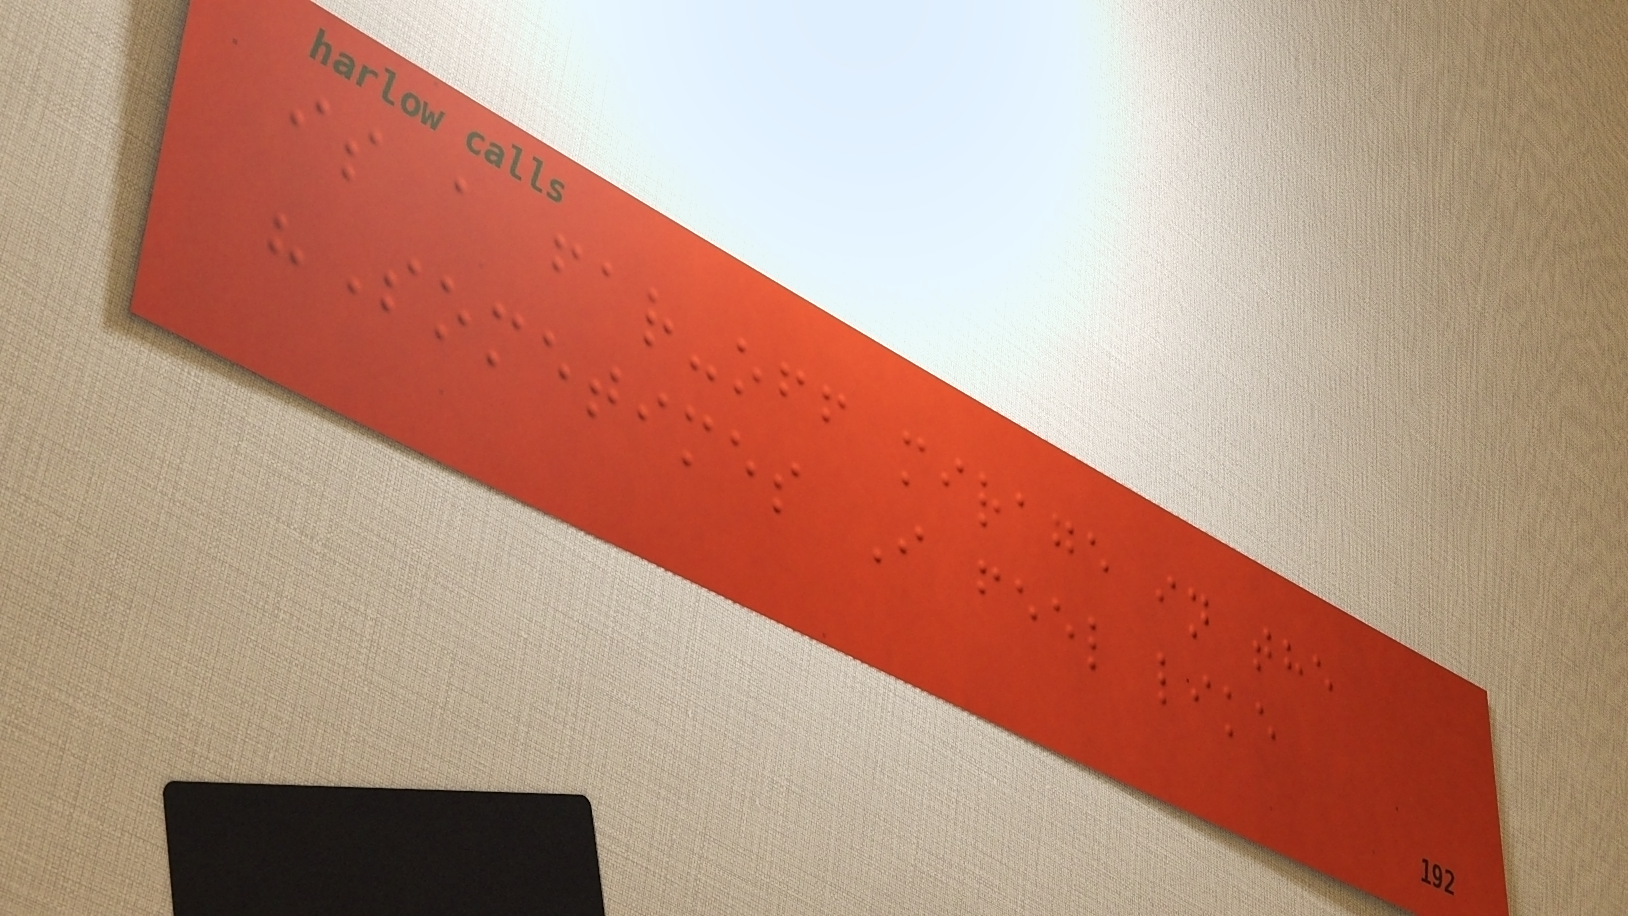is a far-off mirage in the
"Sometimes I feel like
